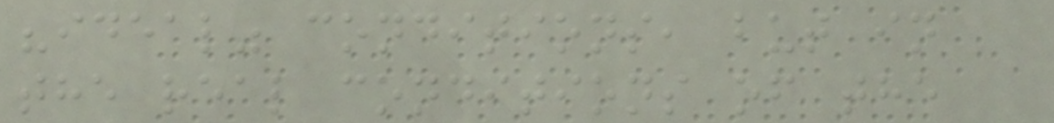"ideal" conditions, but in
the real conditions of the
